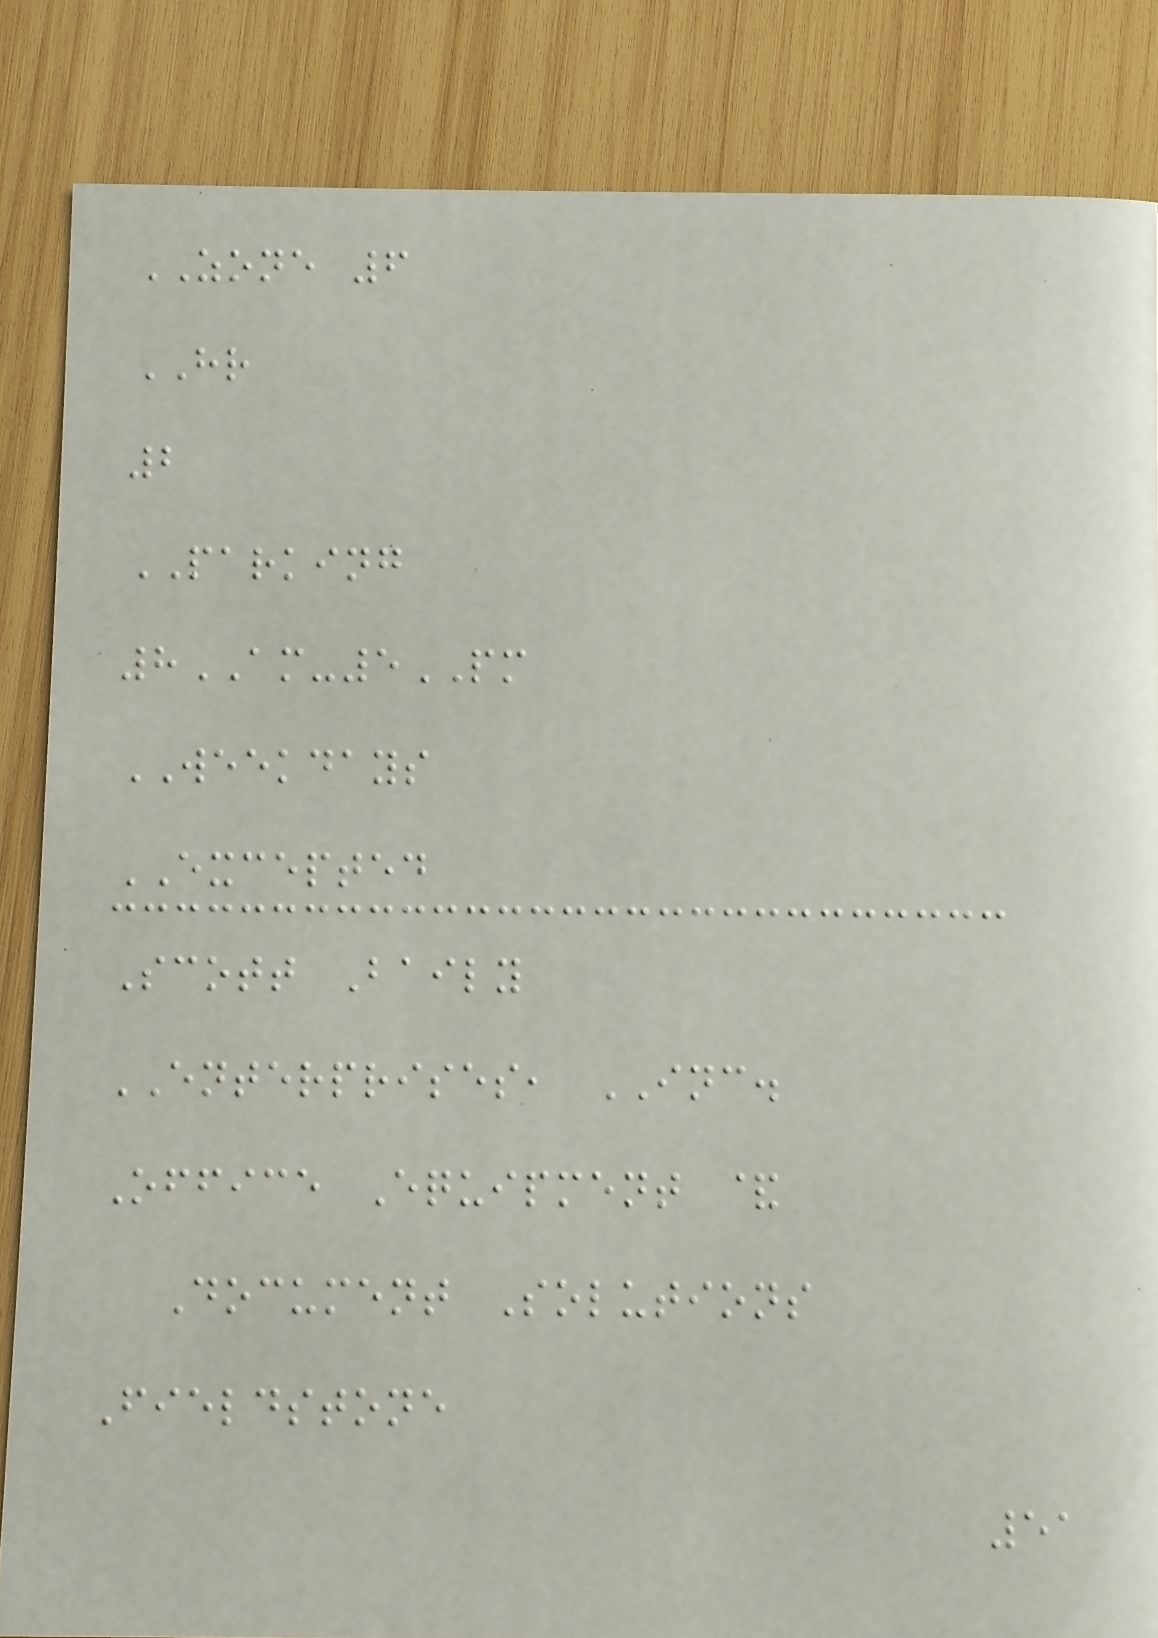ZONE 6
HR
2
PARKING
8AM-5PM
WEEKDAYS
EXCEPTED
Scott Baily
ENTERPRISES, INC.
Office Equipment &
Document Solutions
Fieldstone
51
